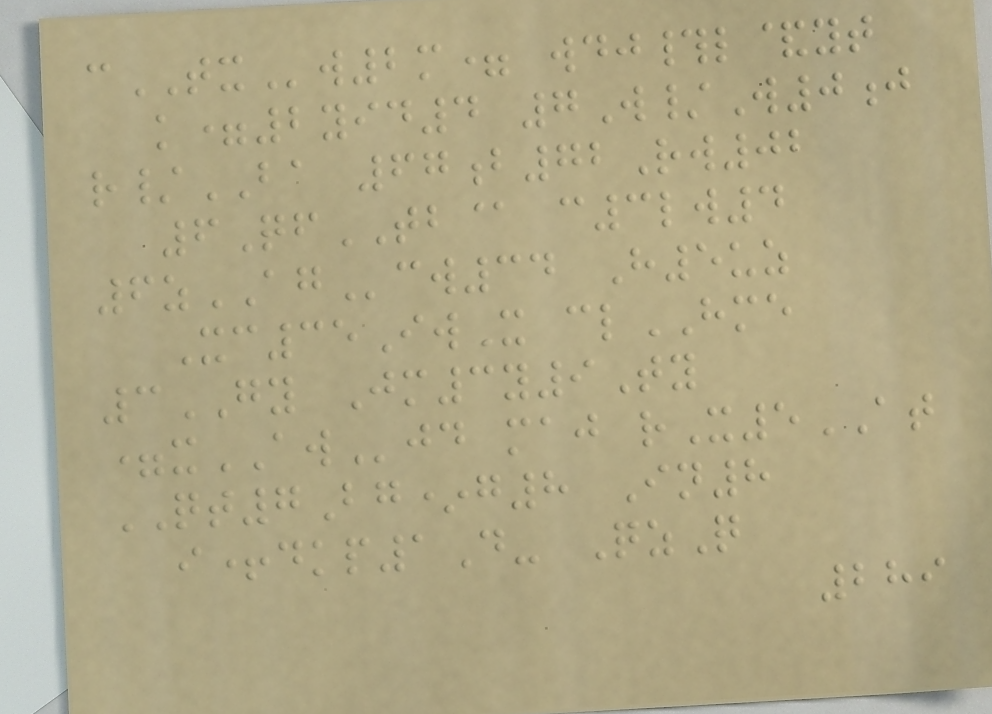cTXw2m= wdj#l&yt
k=2yid4 7W/W0j
r/BA 67b72Rw02
6QfTB@ c3lw4
6zAGcw34 H5uz
Xc35IwX clHME
3GY Jm3y9Ty
=xAWjd maj rX5AT
QT7Bg*g8 In8
i+dkp1D- QzQ
289
